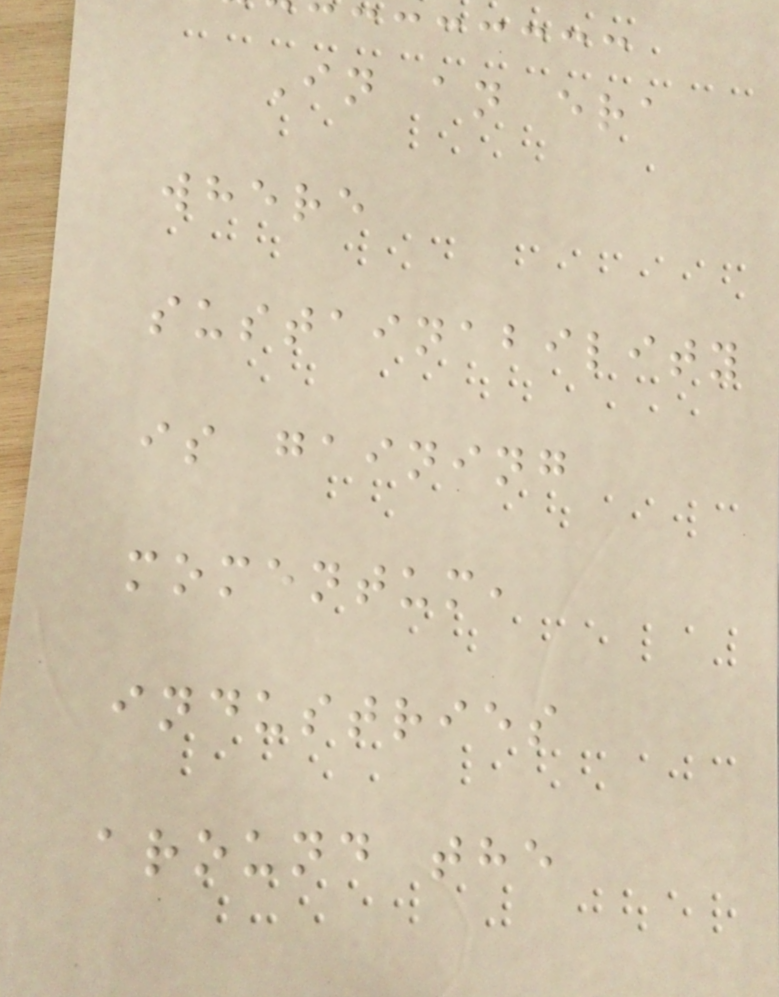In an era
where
sustainability
is gaining
momentum,
industries
around the
